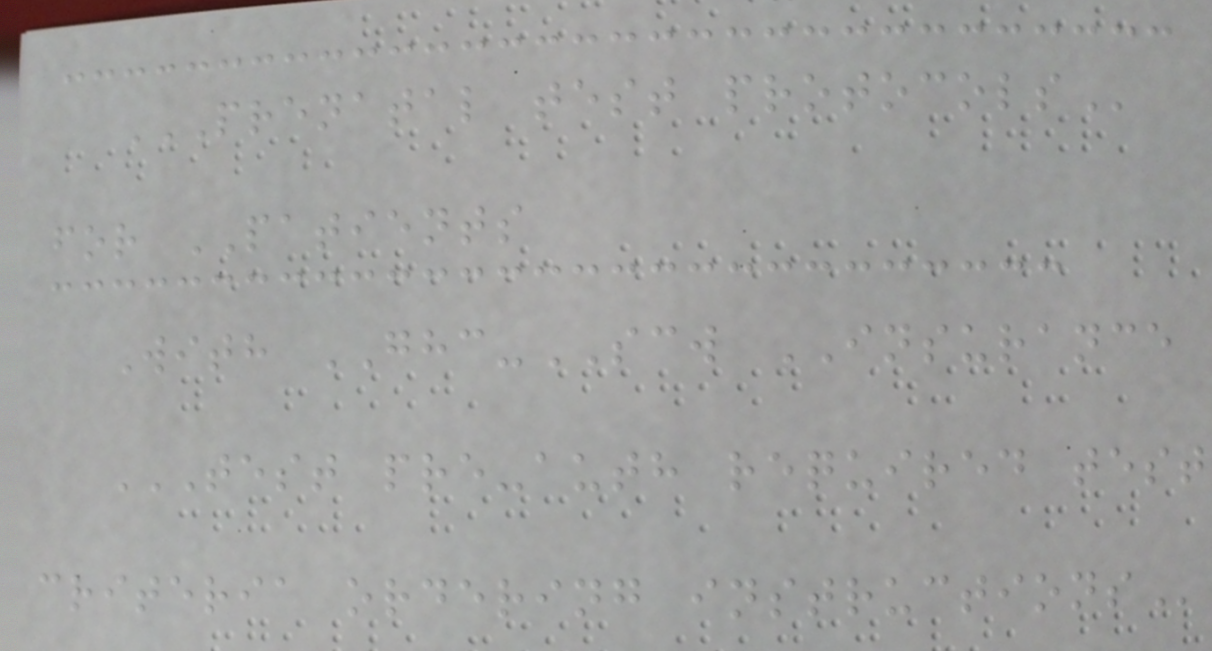PRENATAL TEST PROTOCOLS
for PATIENTS
With GHC-SCW INSURANCE
TEST PRE-AUTH REQUIRED TEST
CRITERIA ORDERING INSTRUCTIONS
